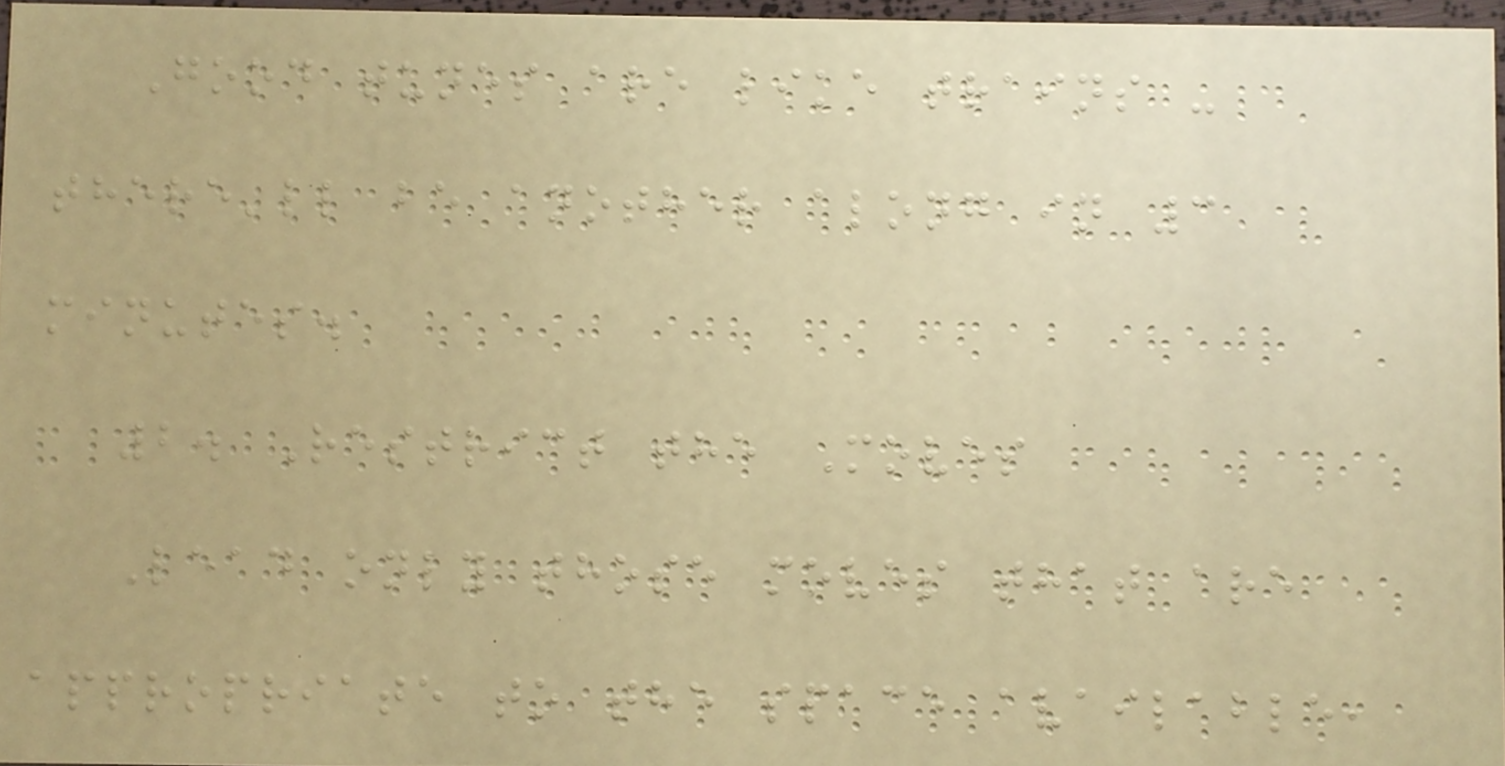Good tunes are like trains -
there'll be another along in 3
minutes.
2. Restrict the Moves
Lead only those moves that are
appropriate to the space available,
